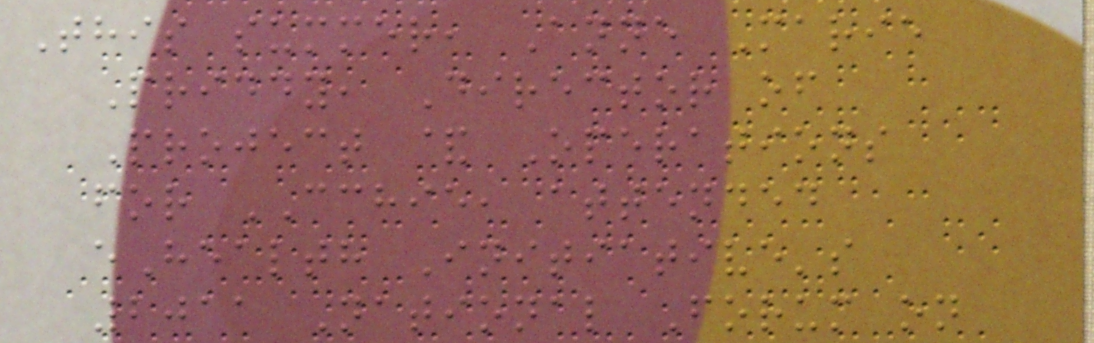This summer, Anne Marie
Priddy, Director of
Project & Operations
for CCHIE, attended
eHealth Initiative's
2011 National Forum on
